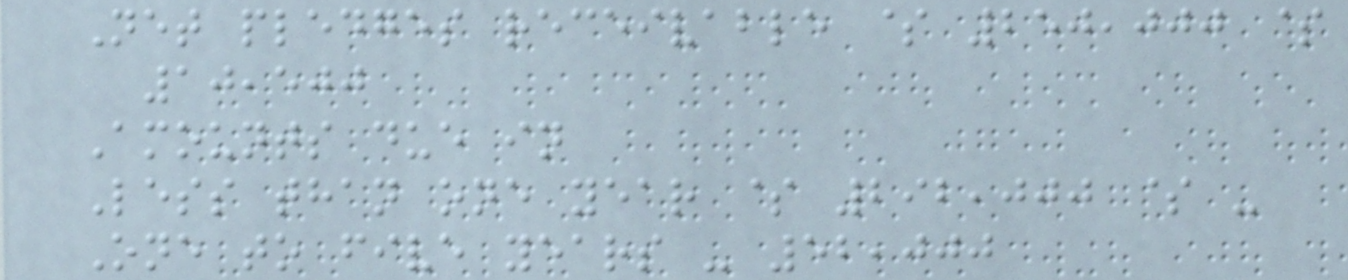Net pledges receivable $ 250,000 $
10,500
Amounts due in
Less than one year $ 292,000 $ -
One to five years - 52,000
